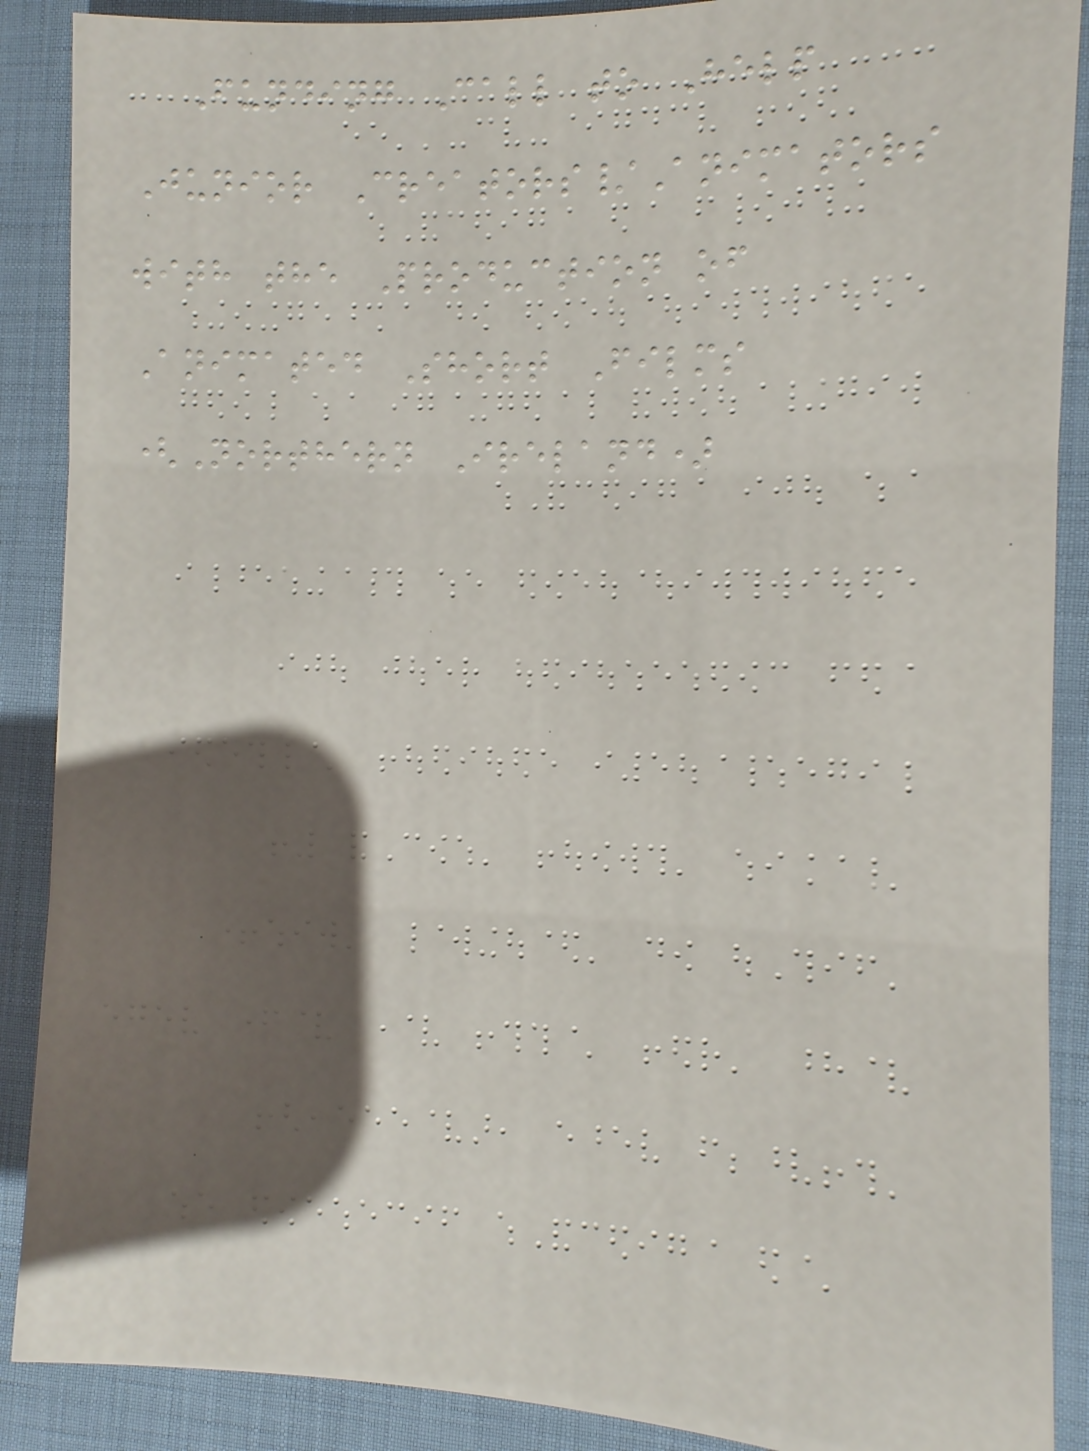Funding Call to Help
Junior Creators/Animators
with the Production of
Animated Short Films
(Northern Ireland)
